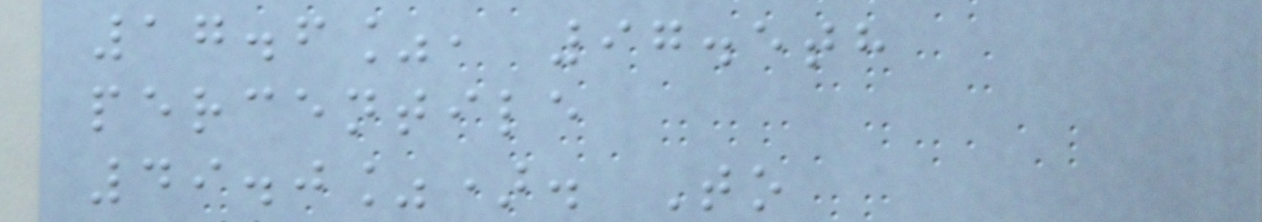17.6%, 97.5th
percentile
49.0%). To
